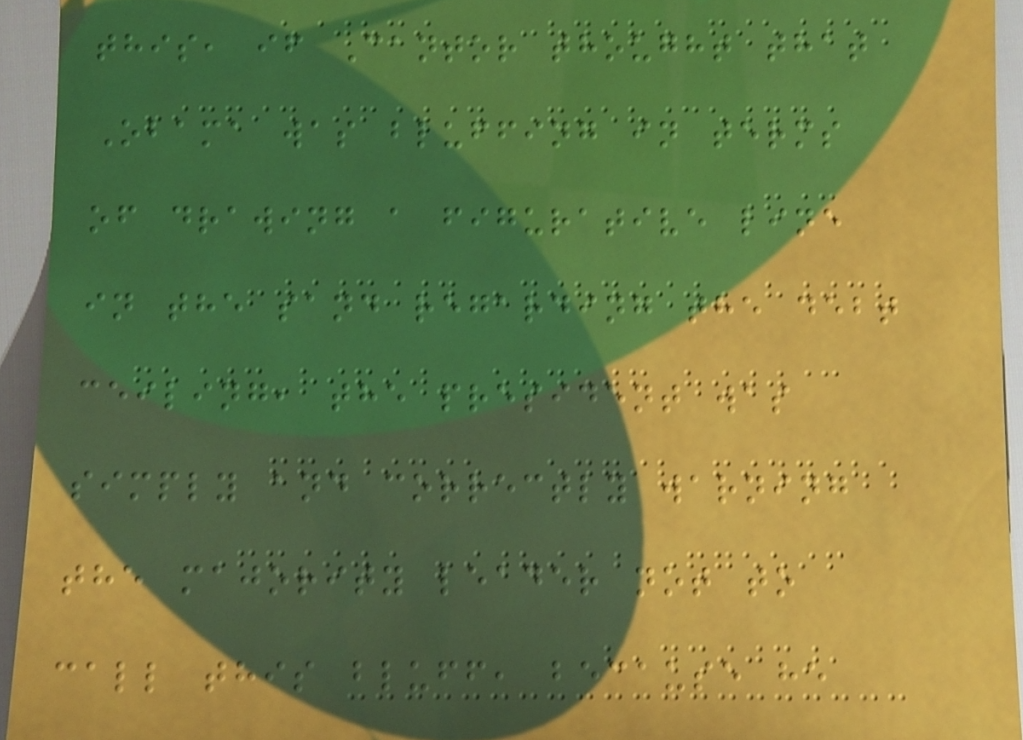this, if Cantor thought that
Obama was bluffing in terms
of drawing a figurative line
in the sand regarding the debt
ceiling, the president was
simply and correctly warning
the majority leader not to
call this bluff, because he
